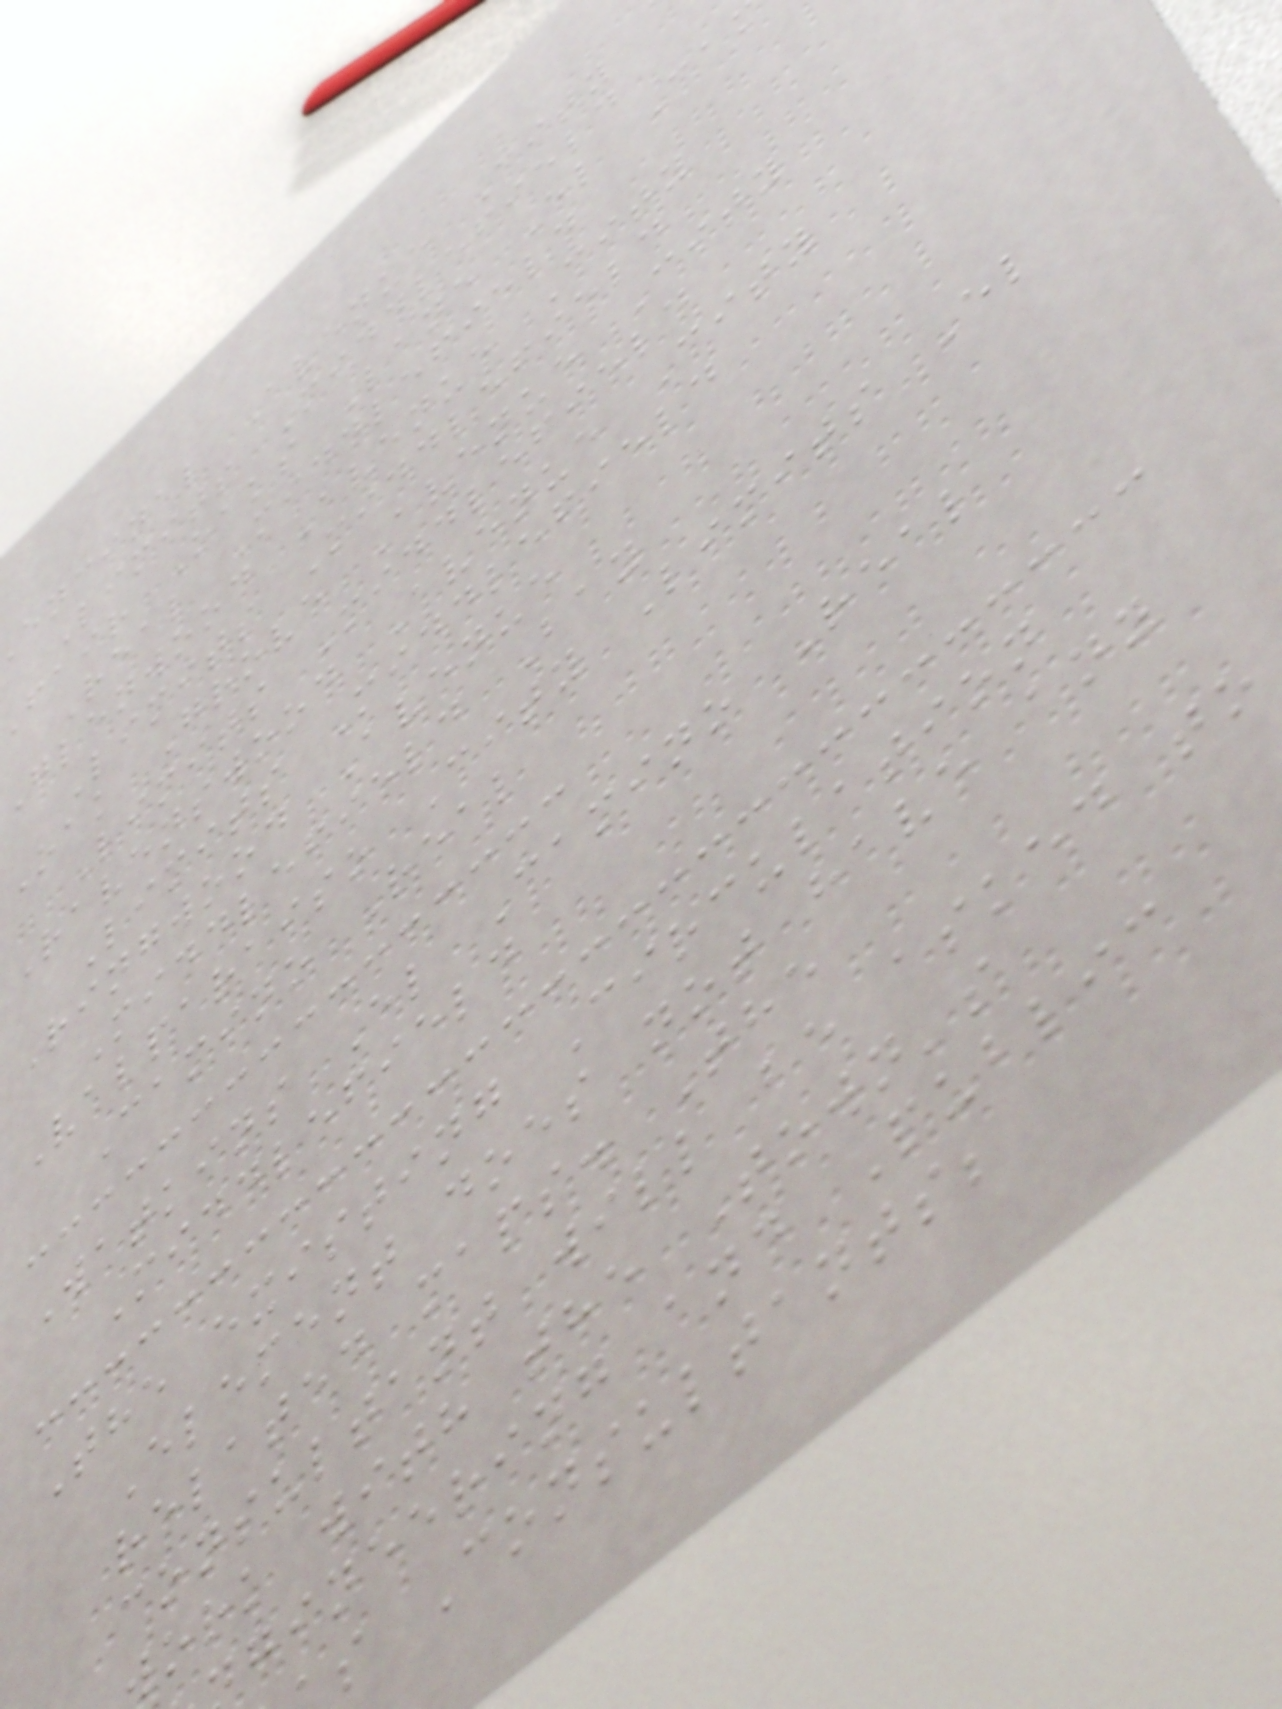encinal Avenue City
Limits Middlefield
fair Oaks Lane El Ca
Real Middlefield
Glenwood Avenue City
Limits Middlefield
Oak Grove Avenue City
Limits Middlefield
Ravenswood Avenue City
Limits Middlefield
Ringwood Avenue
Middlefield Bay
Valparaiso City Limits El
Camino Real
Watkins El Camino Real
Middlefield
The existing Circulation
Element does not have any
related maps. The
consultant will be asked to
ork with the Town's
gineering and Public
s Consultants;
